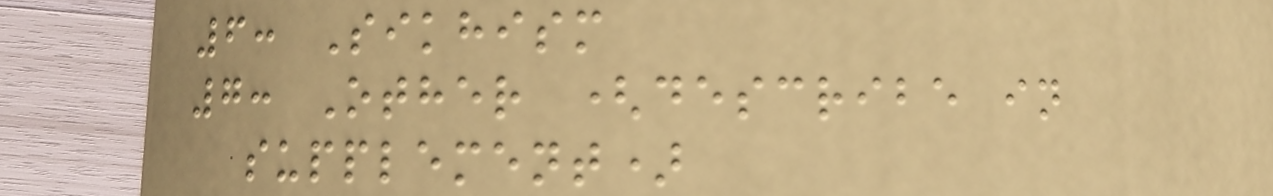6: Sikhism
7: Other (describe in
supplement)
